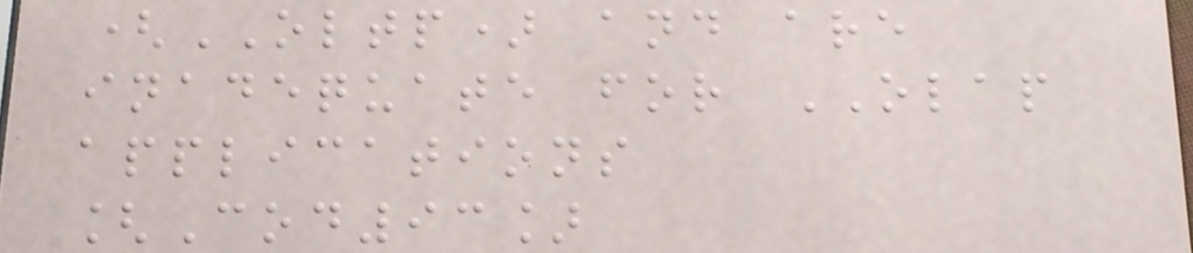(OLTP) and are
inadequate for OLAP
applications
[Cod93]
